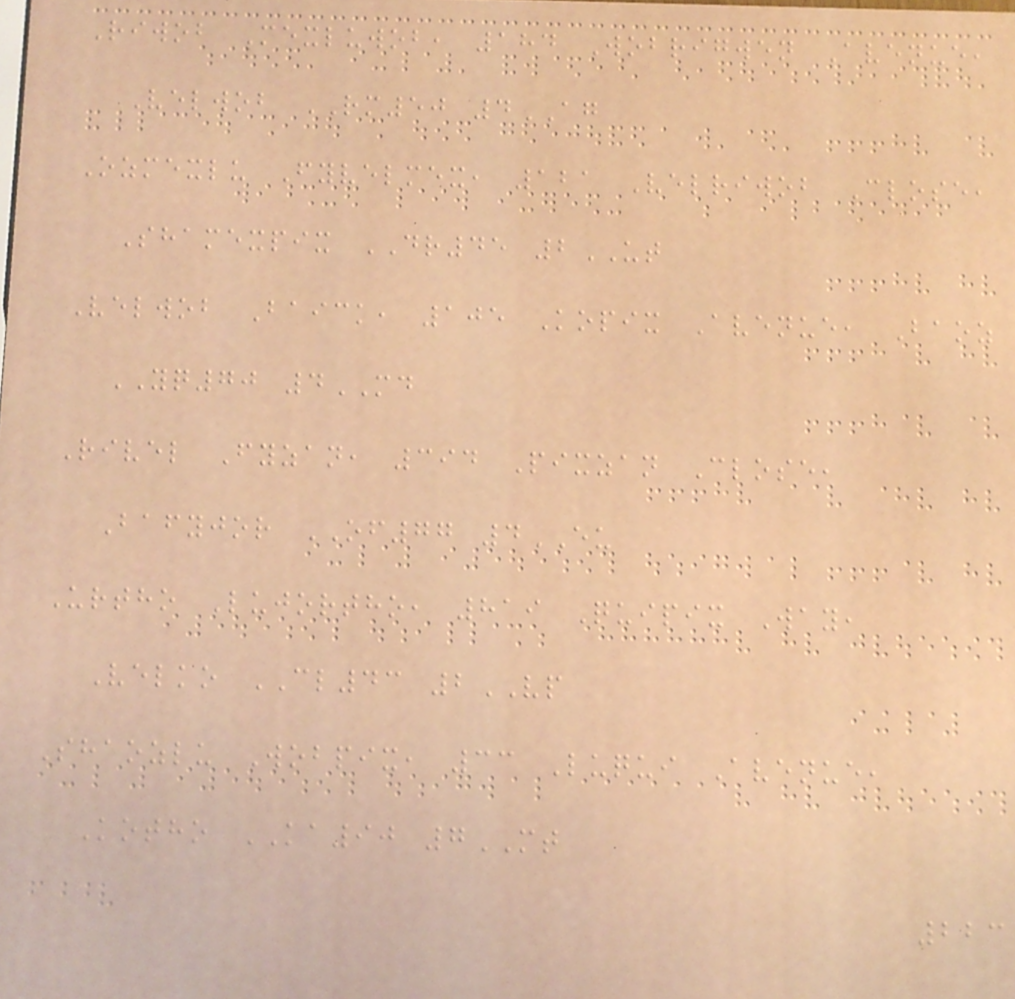Riwob Mexluwob, 184 Wobrigwen Avenue,
Velwob RM50 4AG
Ozmexlu Fyvelmex, 121 Velriwob Close,
Shamexpix DR45 2UT
Velwob Baick, 105 Kopix Avenue, Baoz
YQ70 4MD
Rivel Fyzan, 394 Pixzan Close,
Bafyjor OF77 4EU
Urtho Lujortho, 819 Quipix Way,
Velko CL43 2VP
Shaozlu Wobpix, 33 Luqui Avenue,
Kotho KA90 7MT
223
